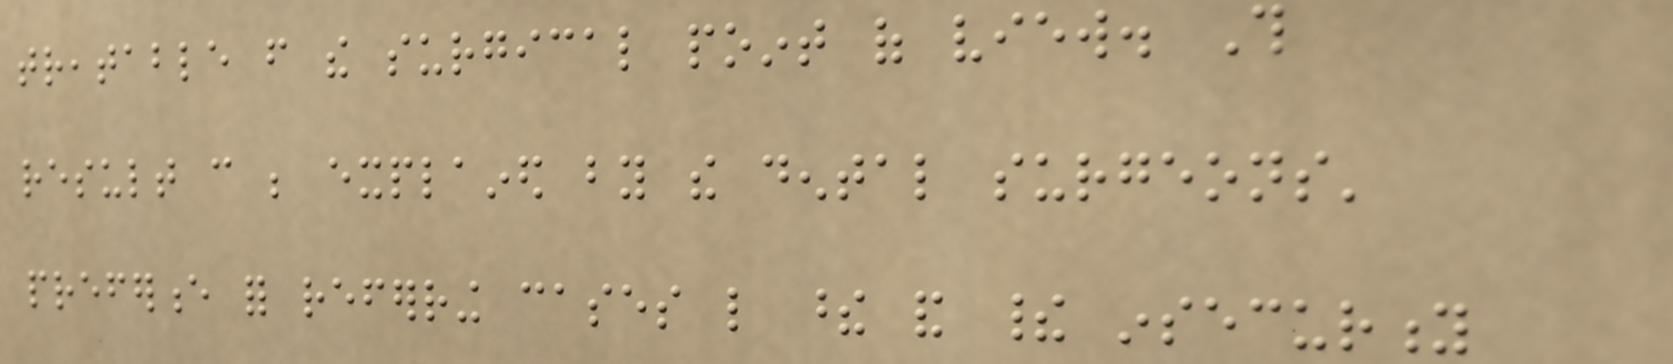treatable from the surgical point of view. This
result can be explained by the dental surgeons'
preference for referring cases like these and their insecurity
